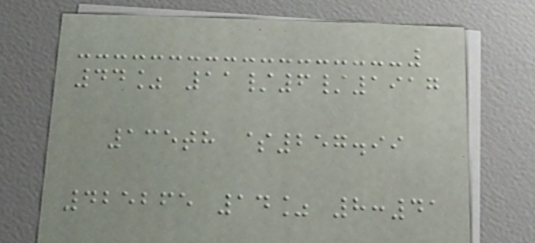44% 11/6/1917
135th $257.99
425265 14% 8:41
